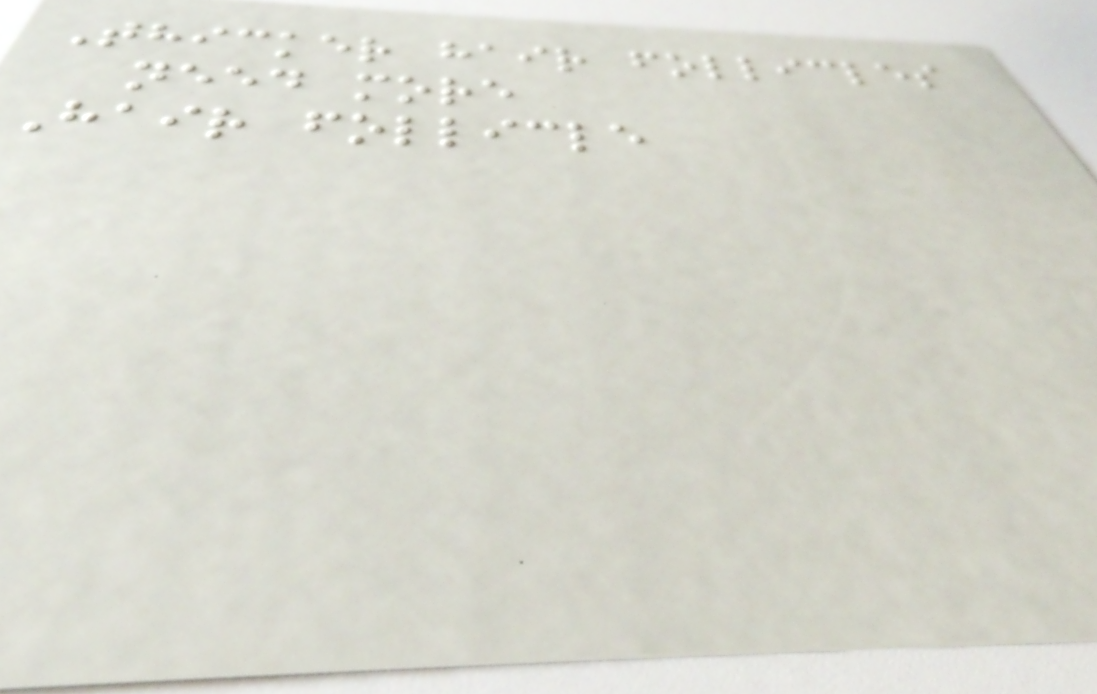Thicker hair follicles
need more
Hair follicle
